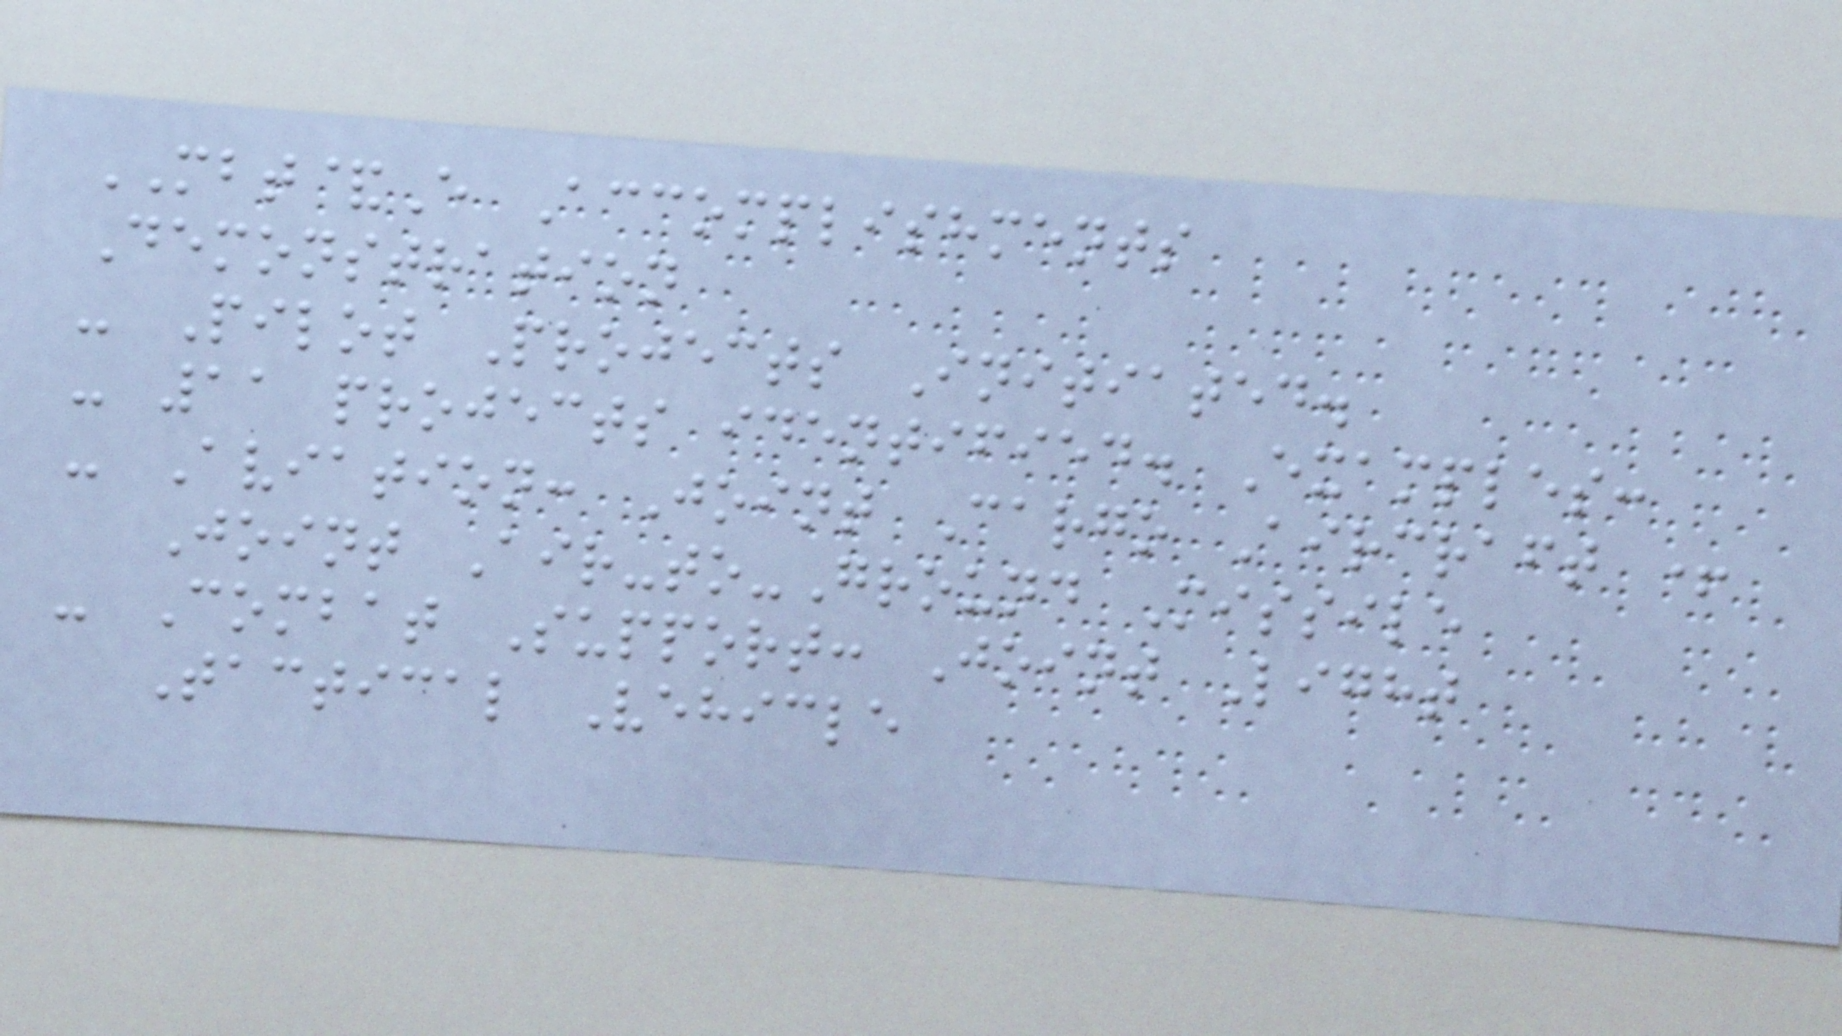MBT&E Accomplishments
Demonstration
- Pilot Projects Initiated.
- 11 projects identified. Examples:
- Aviation: Joint Cargo Aircraft +
Joint Air-to-Ground Missile
- Combat Support: Joint Light
Tactical Vehicle
